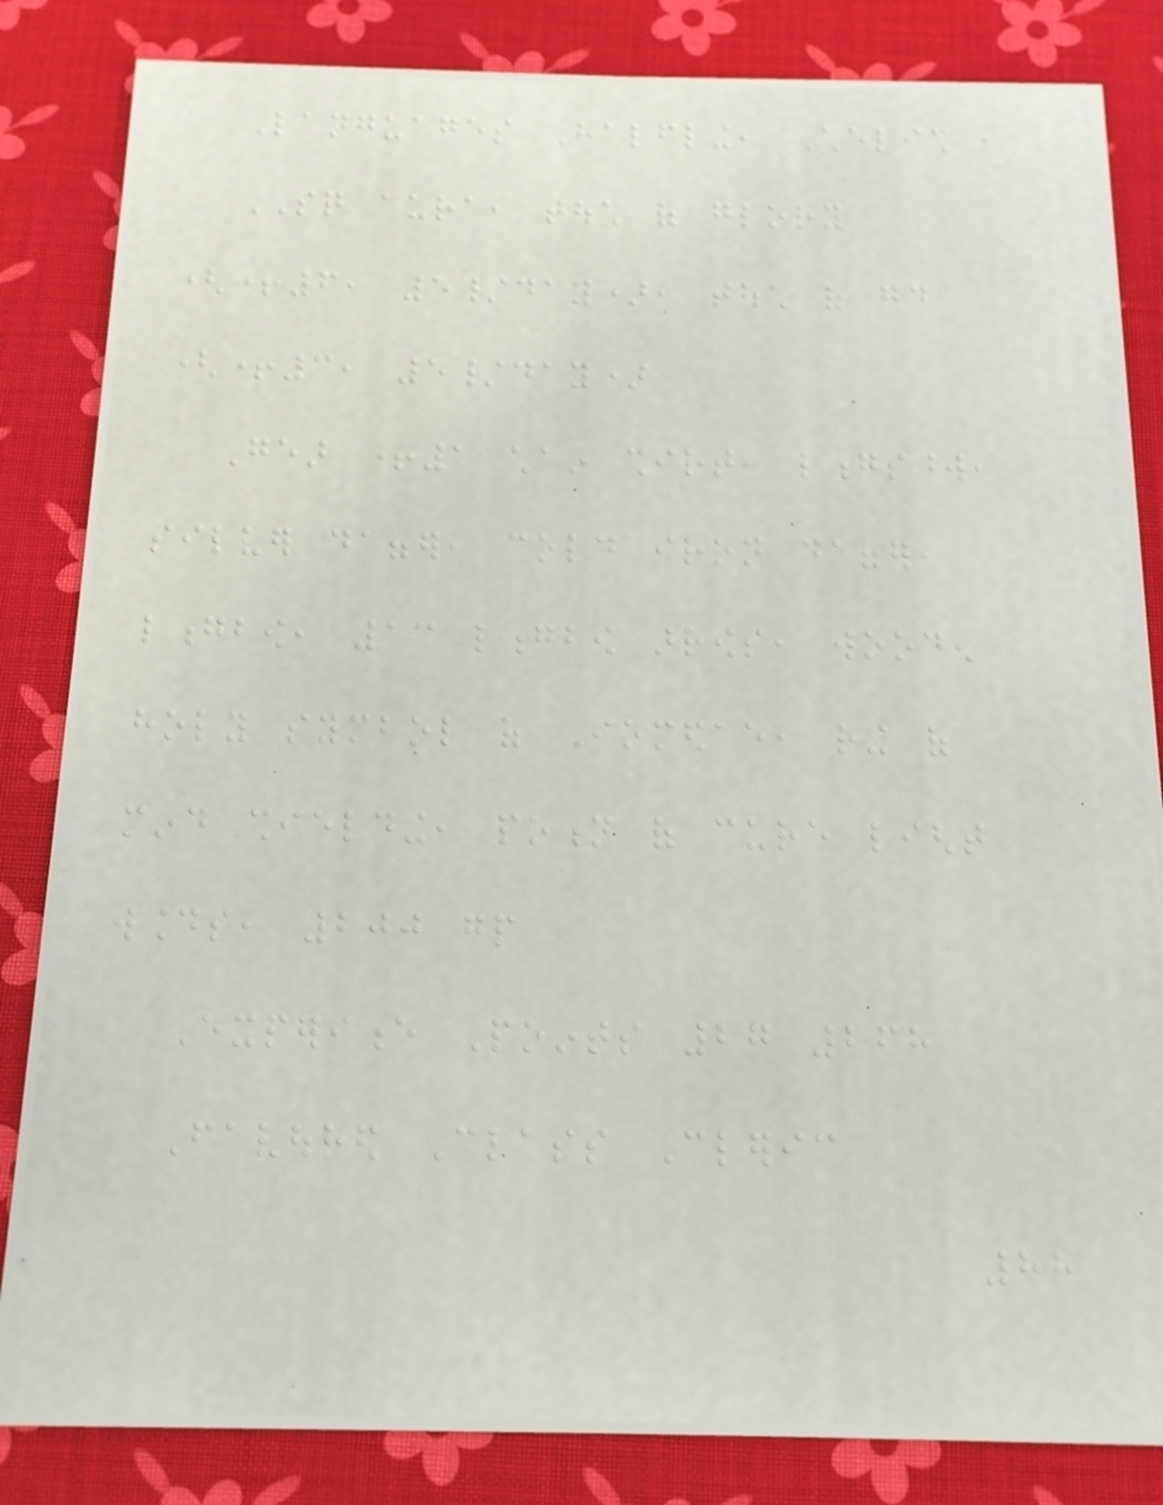Languages Halfling, Chelish
SQ aura, touch of glory
(+6, 5/day), touch of good
(+3, 5/day)
Gear +1 chain shirt, longsword,
silver dagger, cold iron dagger,
longbow, 13 longbow arrows, wooden
holy symbol of Iomedae, ring of
mind shielding, potion of cure light
wounds, 200 gp
Experience Points 27 268
Favoured Class Cleric
88
